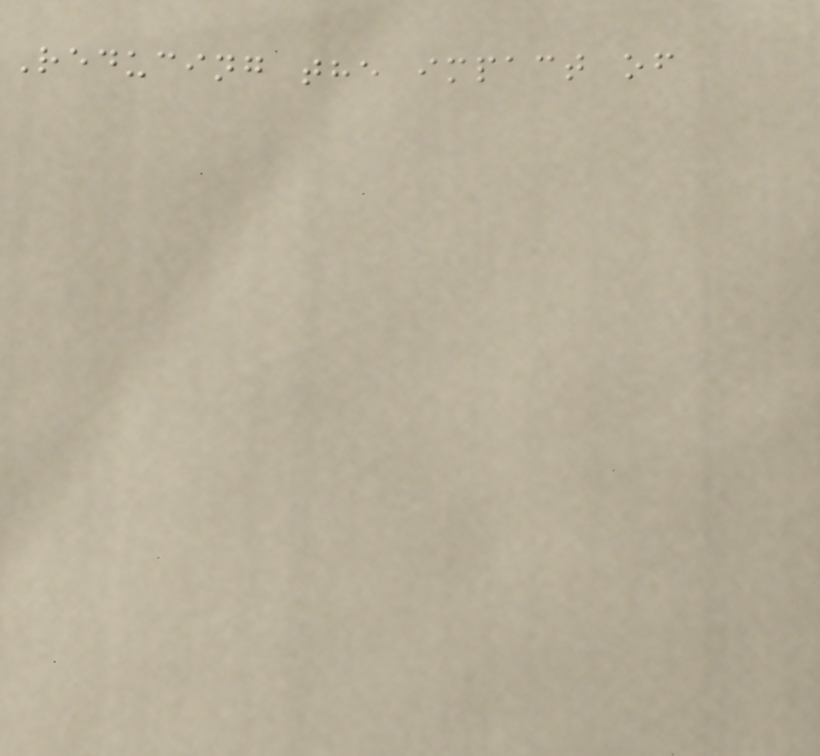Reducing the impact of
